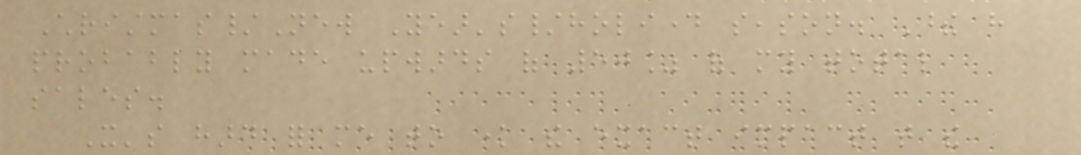Christmas/New Year's/holiday season. These have
probably made upwards of 50% of my total
sales.
It's hard for me to know the exact impact that the
